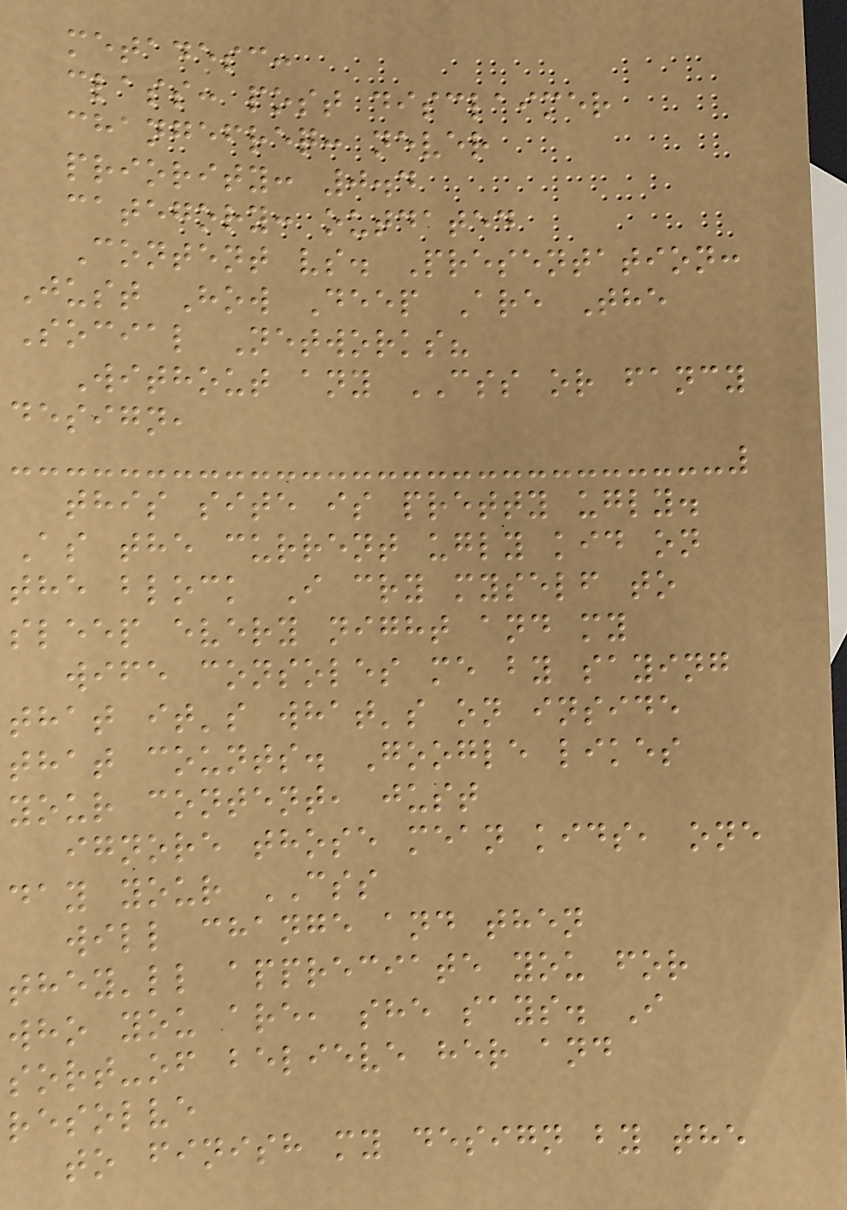metadesc:
class: post disclaimer
changefreq: never
priority: 0.4
category: outdated
Content vs. Presentation:
Just How Deep Are The
Social Networks?
Without any CSS or fancy
design,
this site is pretty ugly.
As the current ugly kid on
the block I cry myself to
sleep every night and my
wife consoles me by saying
that it's what's on inside
that counts. Google likes
your content, just
ignore those mean kids, one
day your CSS
will change and then
they'll appreciate you for
who you are, she says. I
sort-of believe her and
resolve
to finish my design by the
